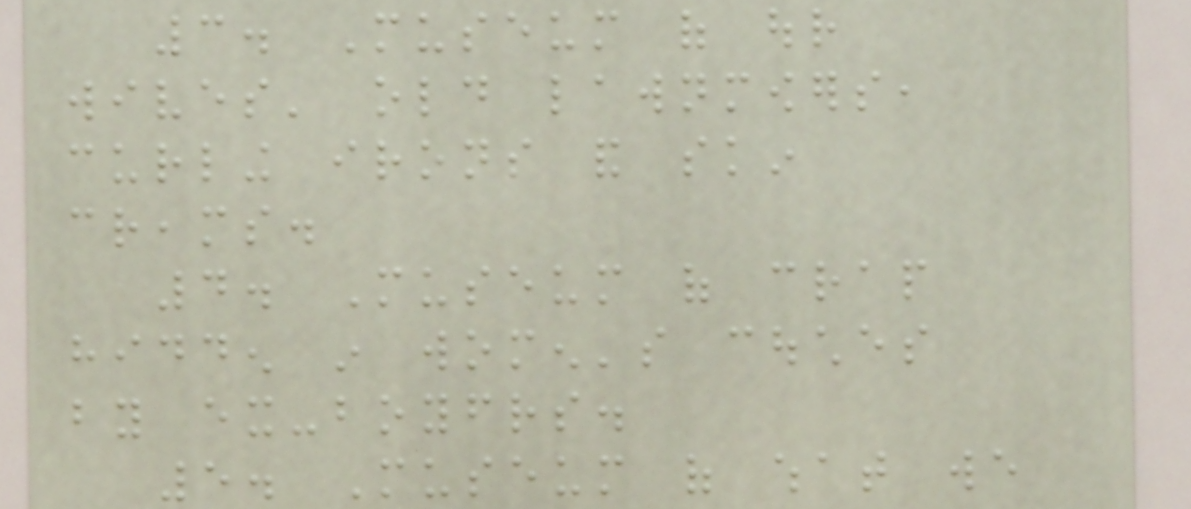3. Museum of our
wives' old lawnmowers,
curling irons and skin
creams.
4. Museum of crap
hidden in women's couches
by ex-boyfriends.
5. Museum of what we
